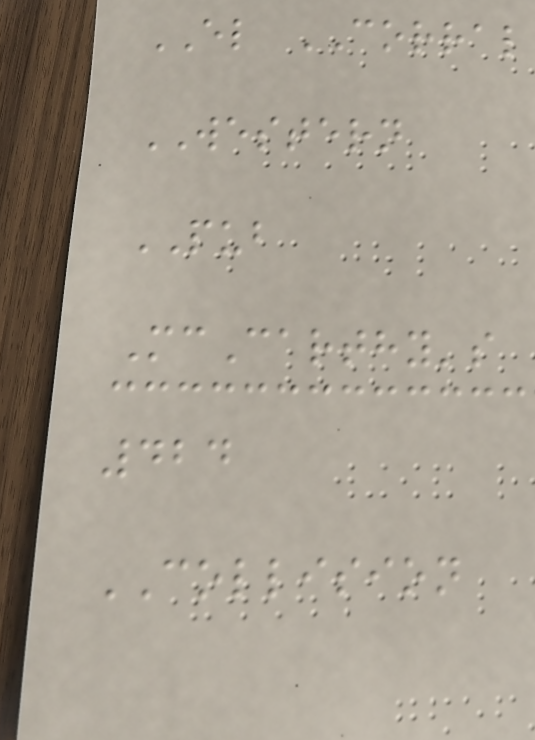EL CORRAL
WESTERN
PUB
McCarthy's
424
COLLISION
